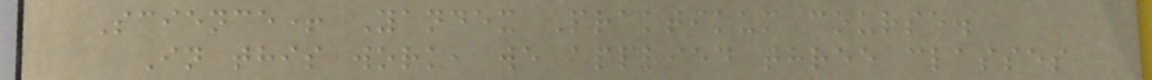Science+ Yandex Praktikum course.
In this work, we applied three classes
